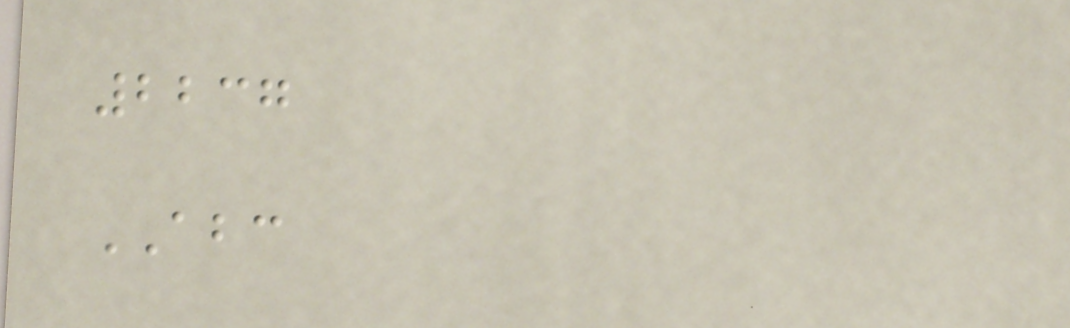2237
ABC
